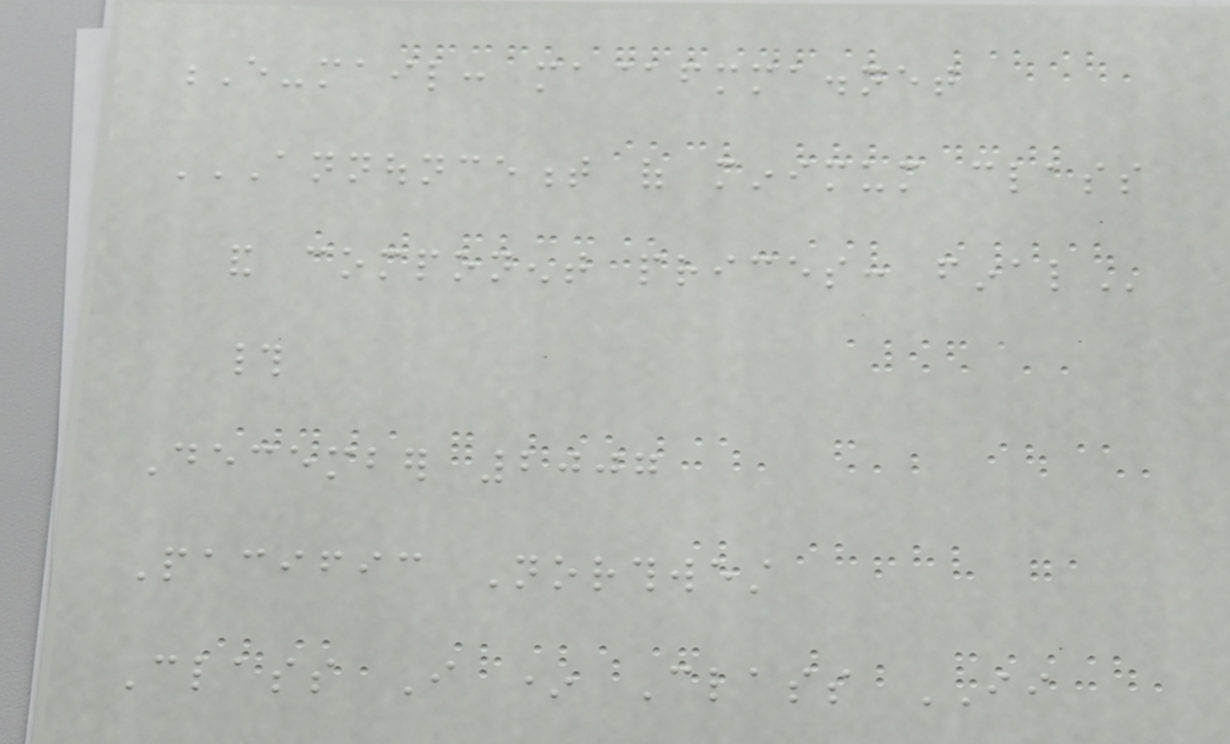E-mail: ma@fmma.net
ANNOUNCEMENT OF MINIMUM CLASS
AND COMPONENT PRICES: FINAL
#
December 2007
Pacific Northwest
Class I * Class II
